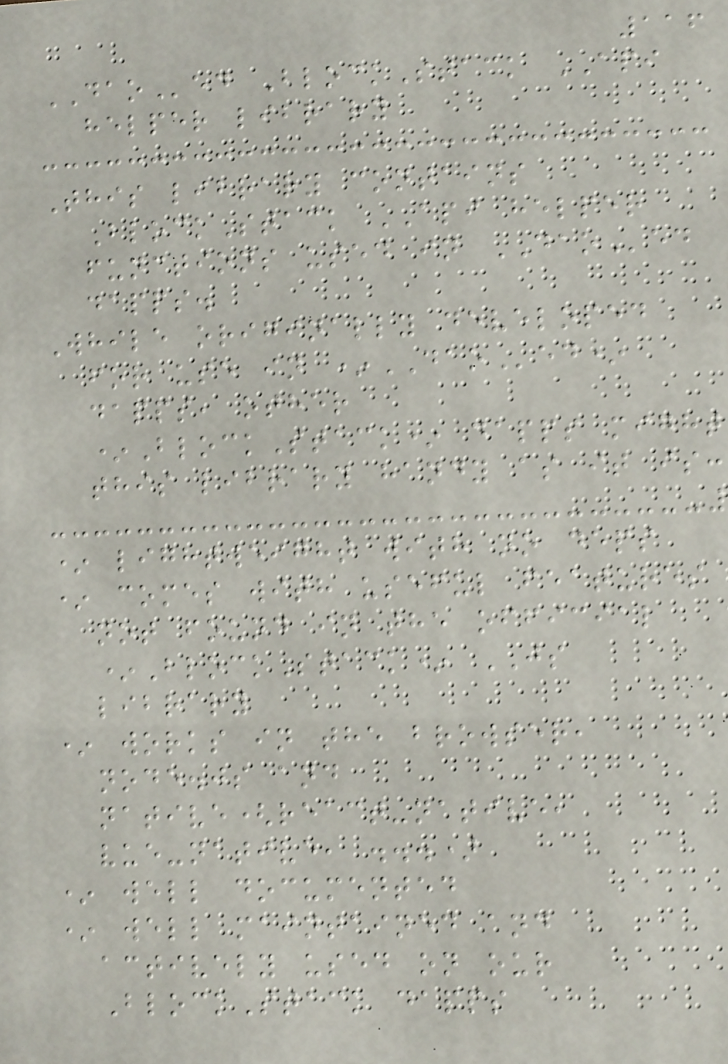116
DAOed BlockStack API
helper library
This library contains
BlockStack API helper
functions used in DAOed
dapps.
While originally developed
for use in *DAOed*
dapps, other
*BlockStack* dapps might
this library handy as it is:
* lightweight with no deps
* comes with useful features
not found in the official
*BlockStack* JS
library
* works in the browser,
node.js and
native(react-native,
vue-native, ...)
* well documented
* well maintained and
actively used on our
BlockStack dapps
